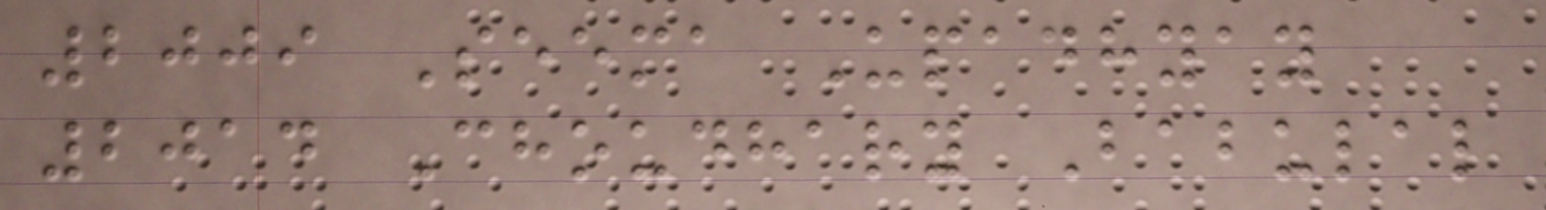2009 Seema Upadhyay
2014 Choudhary Babulal
